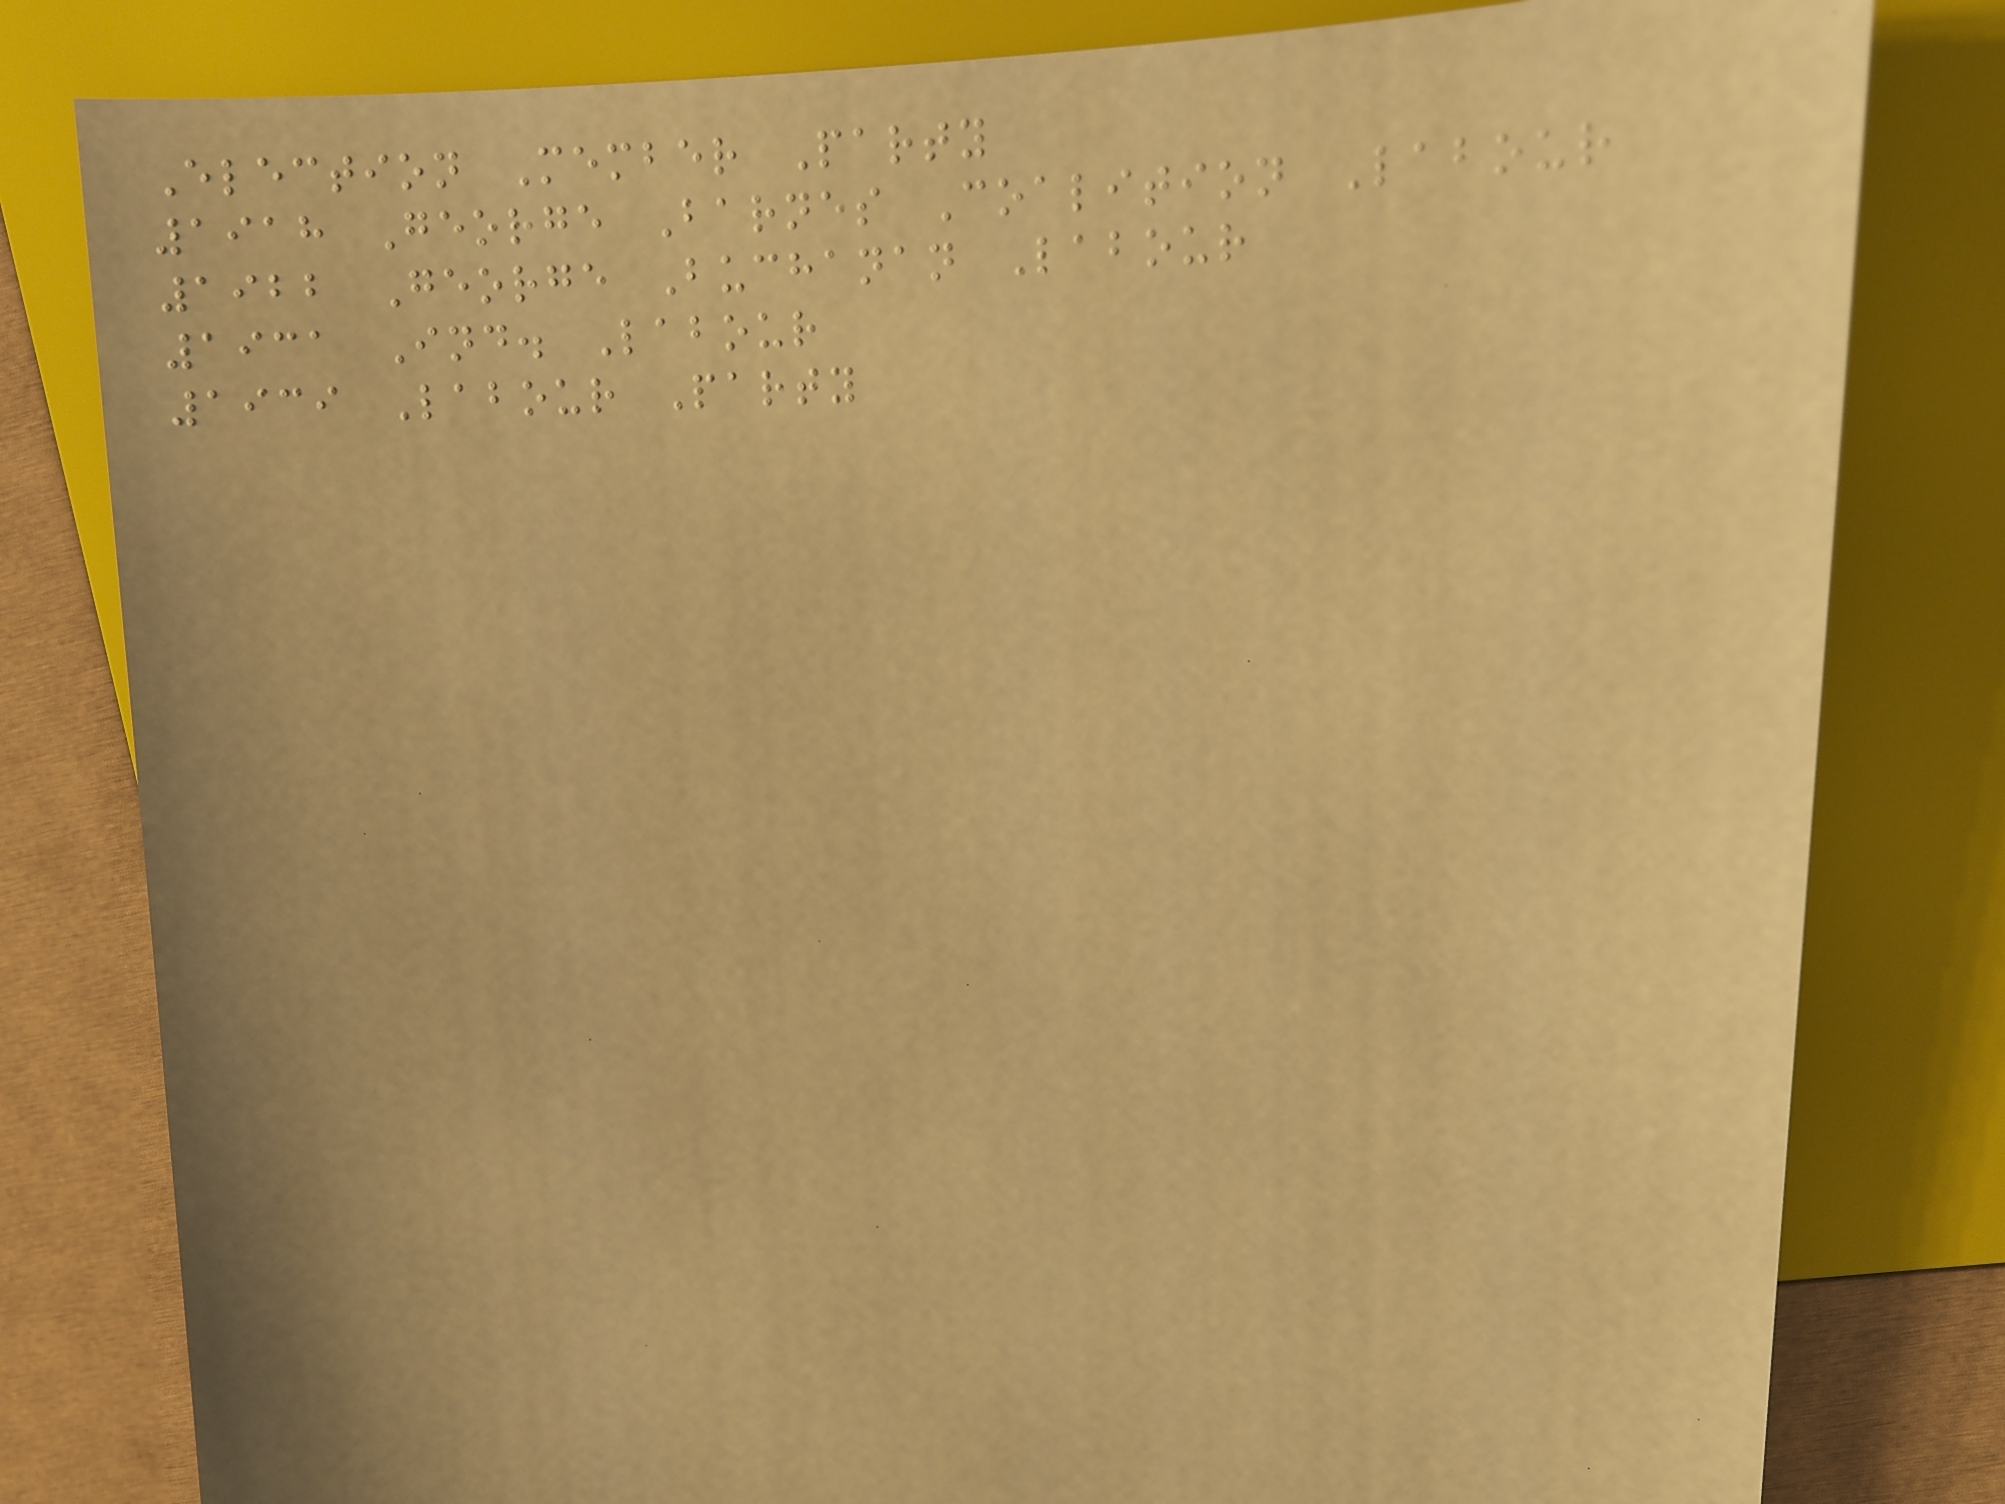Election Member Party
1918 George Barnes Coalition Labour
1922 George Buchanan Labour
1931 Ind. Labour
1939 Labour Party
